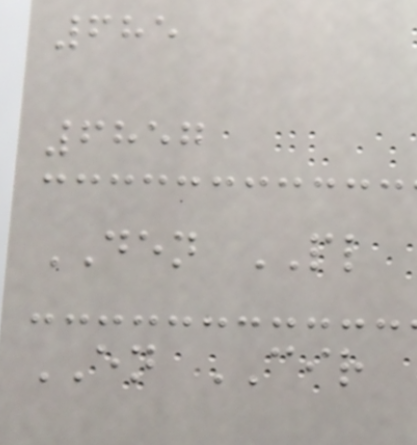685
6857
DEN PL
EN CIR
